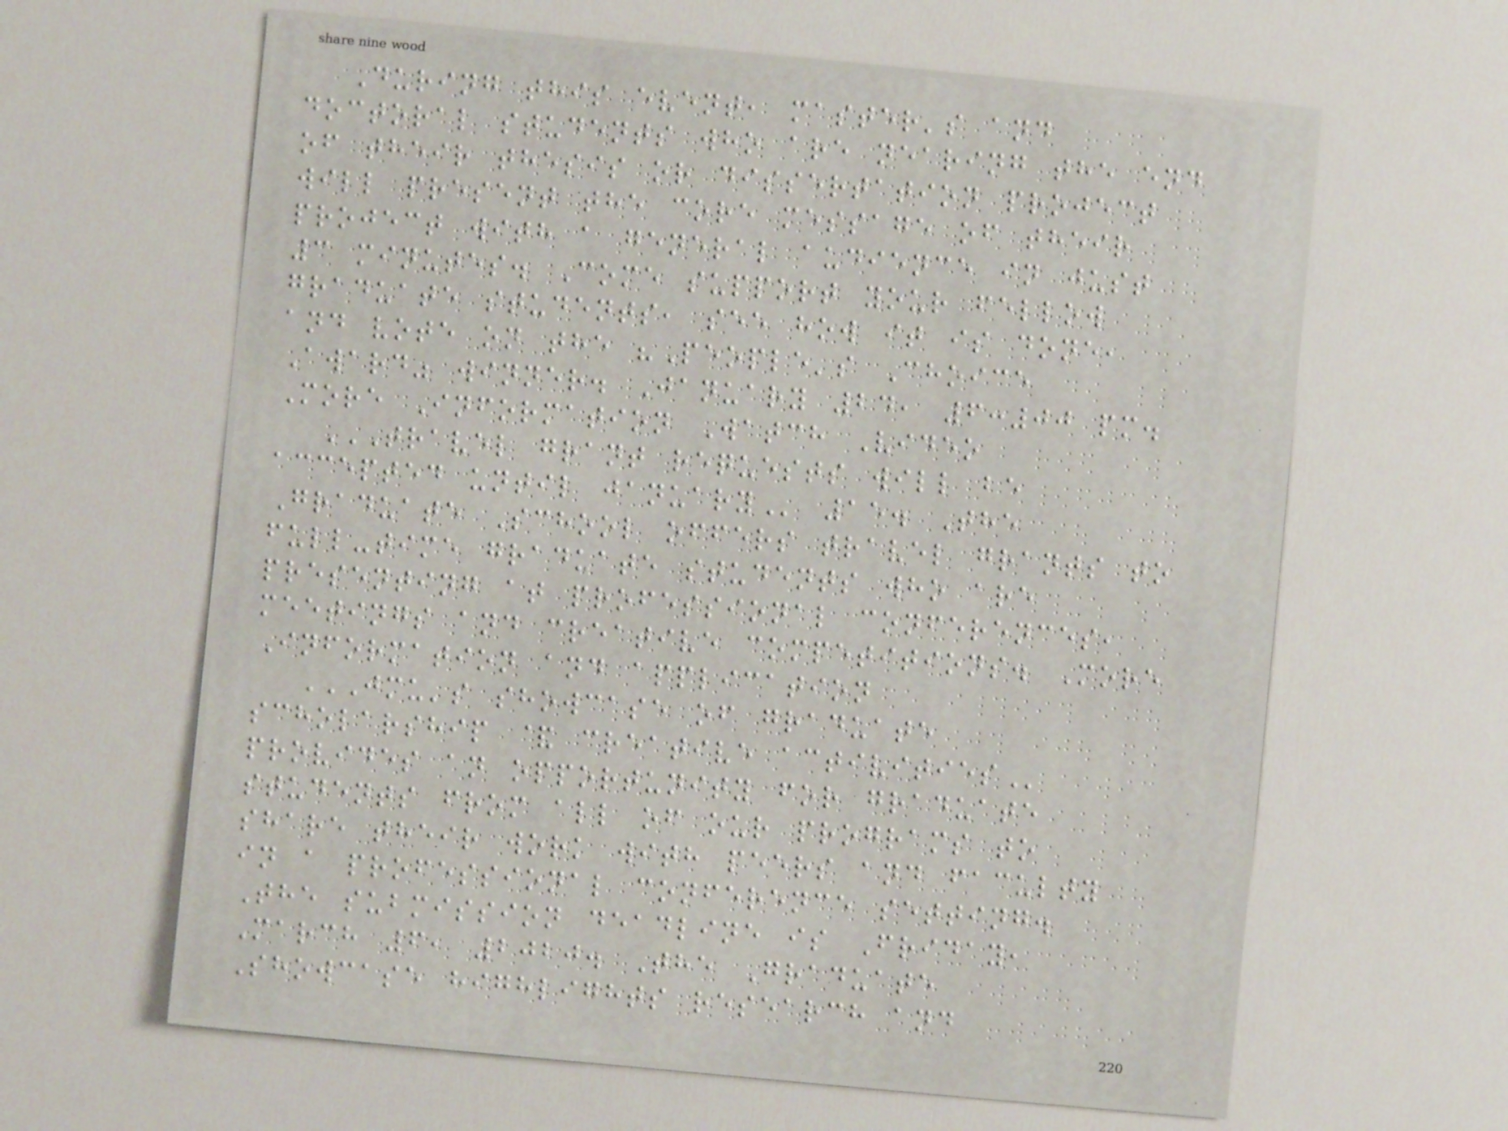During this event, master's and
doctoral students who are nearing the end
of their thesis or dissertation project
will present the core message of their
project with a general audience in just
3 minutes. Come support your fellow
graduate students, see how it is done,
and vote on the "People's Choice
Award" winner. January 24, 6:00 pm.
More Information Watch Video
TRAVEL GRANT REQUESTS WILL BE
ACCEPTED UNTIL JANUARY 15. The
Graduate School offers travel grants to
full-time graduate students who are
presenting at professional conferences,
meetings and creative competitions. More
Information and application
JMU'S SHOWCASE OF GRADUATE
SCHOLARSHIP & CREATIVE ACTIVITIES
provides an opportunity for graduate
students from all of our programs to
share their work with peers and faculty
in a professional conference setting.
The submission deadline is Friday,
March 6, 2020. The Graduate
Showcase highlights research and
